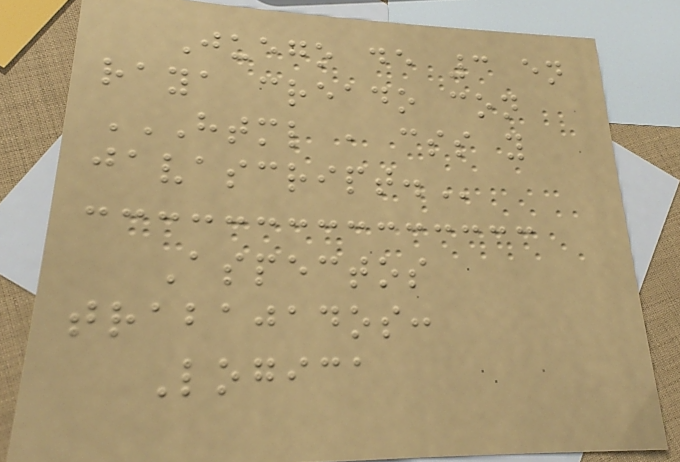Juego de 3 en
raya creado con
HTML , CSS Y
JAVASCRIPT.
Aspectos
trabajados:
Logica
